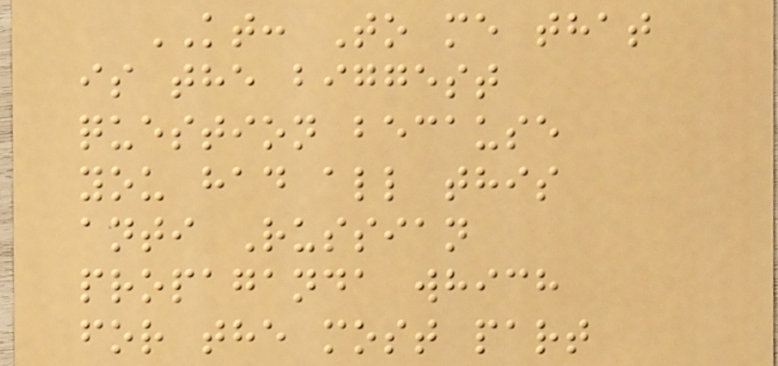KT: To me that
is the biggest
question because
you had all this
anti Russian
propaganda which
for the most part
